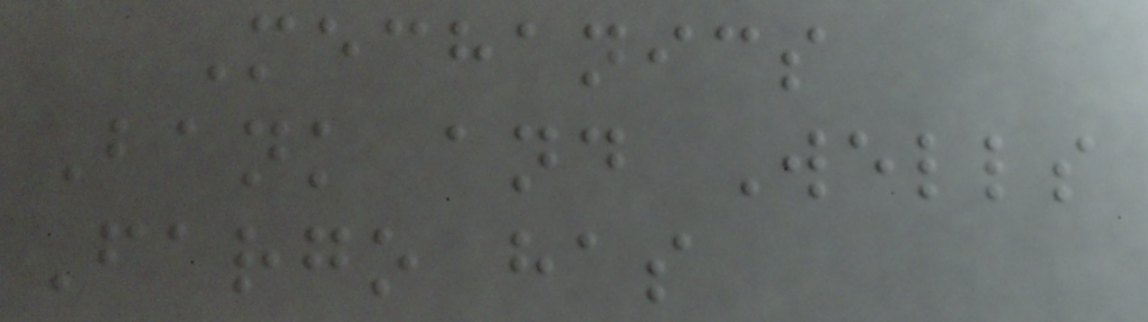Mechanics
Bank and Wells
Fargo has
